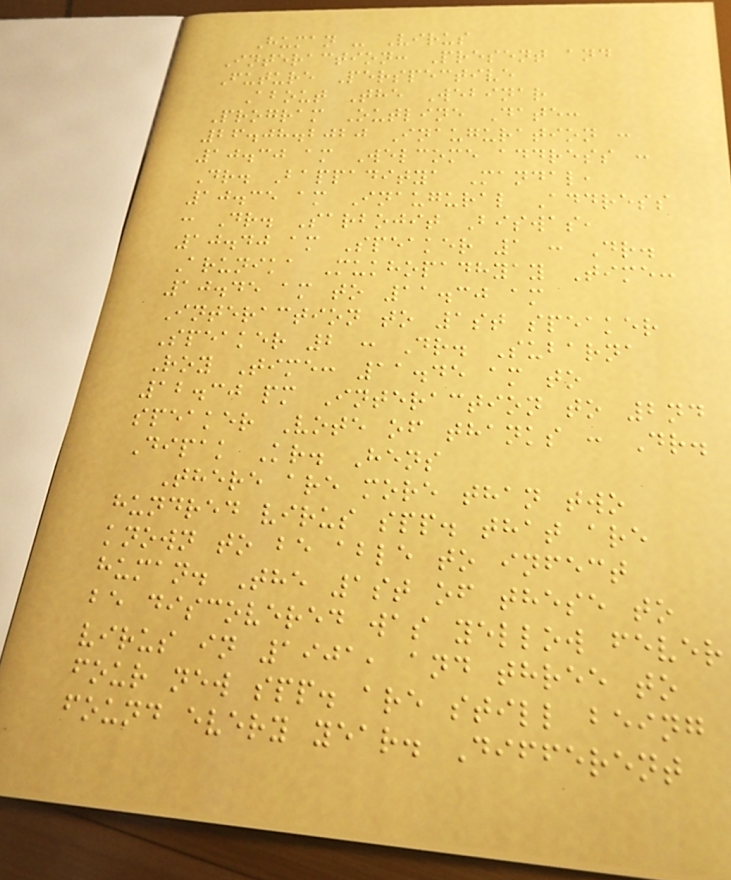Human - Virus
Interaction: Present and
Future Perspective
About The Webinar
Program Outline Date:
26.08.2020 Inauguration :
10.30 am Welcome address :
Dr. Bappaditya Mandal,
10.35 am Inaugural Address
: Dr. Sarbojit Biswas,
10.40 am Speaker 1 : Dr.
Arunika Mukhopadhyay Time:
10.45 am to 11.30 am
Interaction to 1st speaker
Speaker 2 : Dr. Subarna
Roy Time: 11.45 am to
12.30 pm Interaction to 2nd
speaker Vote of thanks : Dr.
Dipak Kr. Hens
There are more than two
hundred virus spp. that are
known to be able to infect
human. The 1st of these to
be discovered was yellow fever
virus in 1901, and three to
four new spp. are still being
found every year. Different
